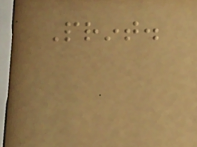Print.
